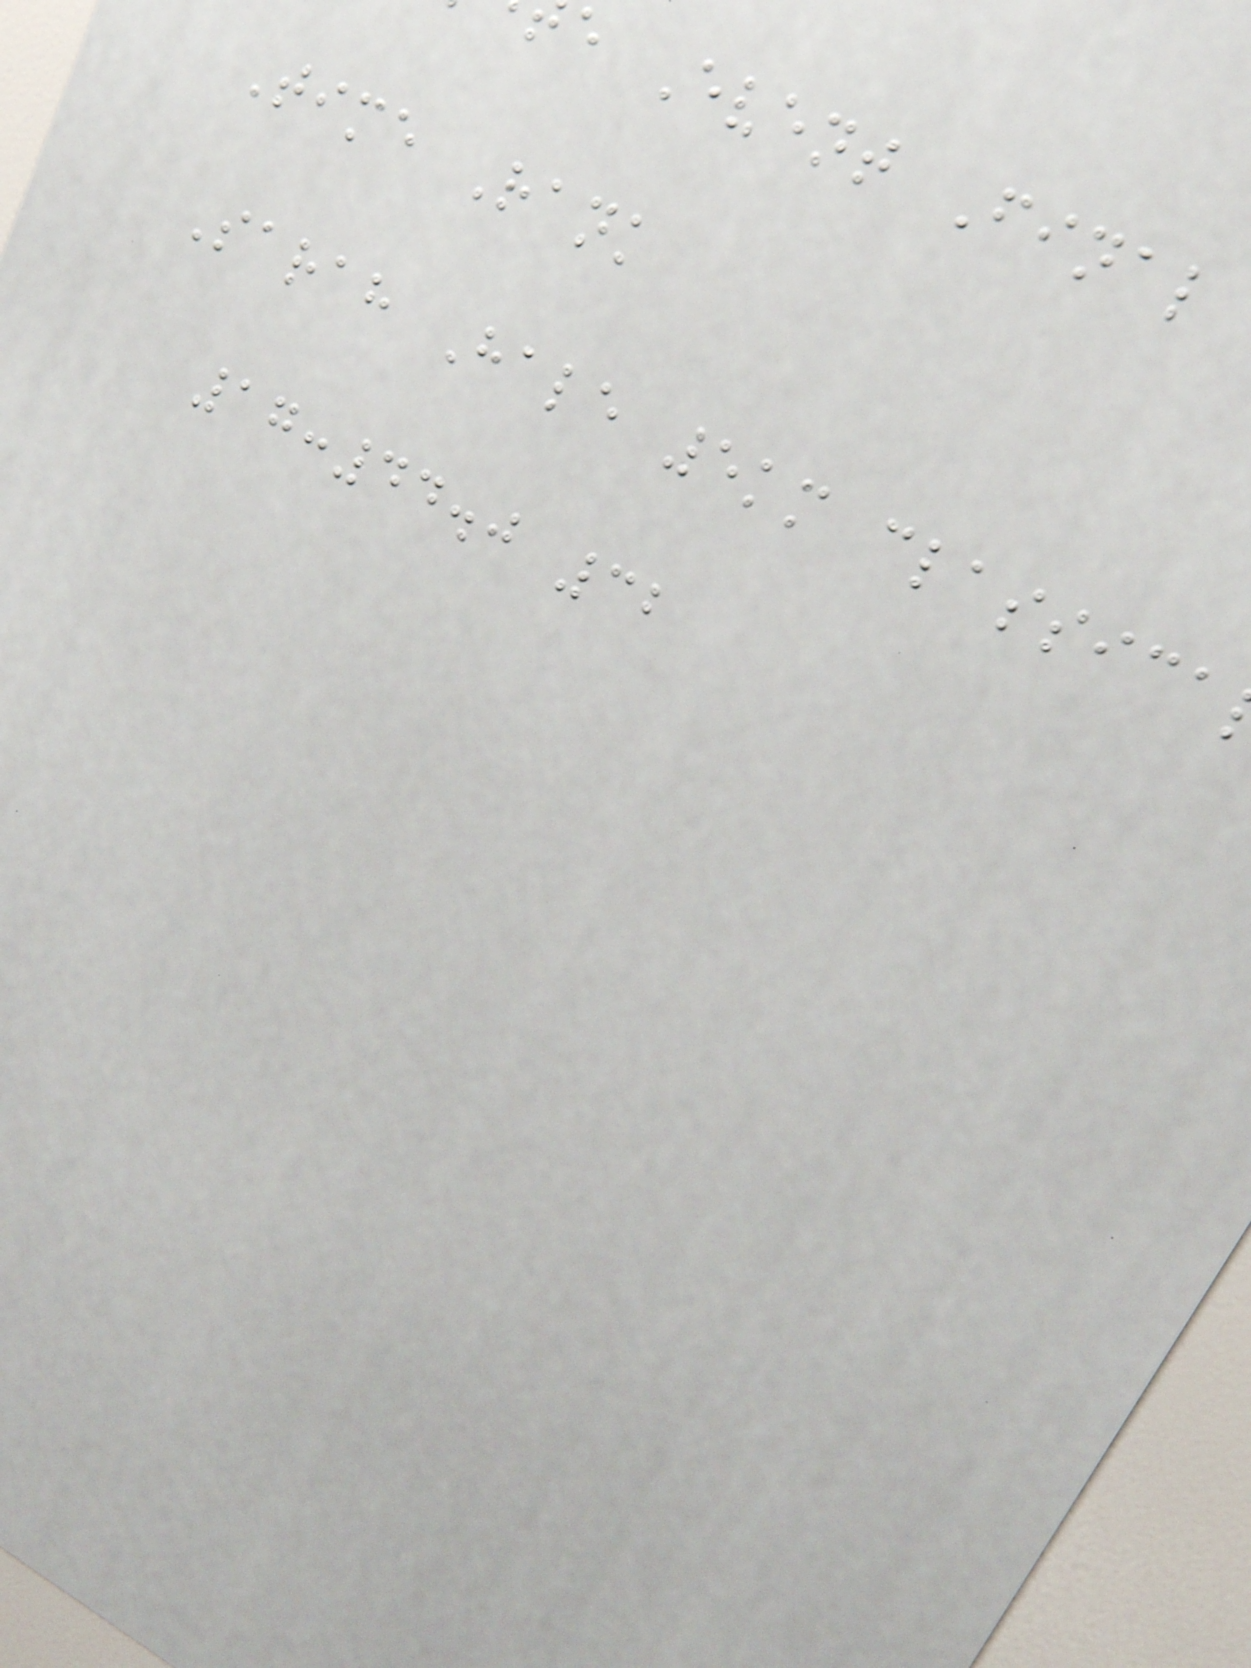e Event Final
Time Rank
Sarah Hale 5km classica
17:44.0 32
